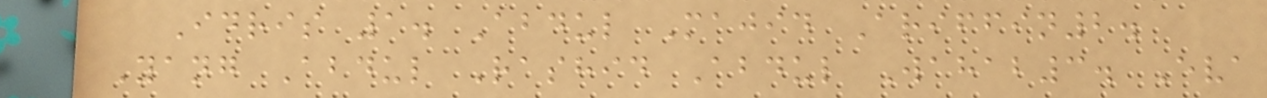Idris 1. Abdul Majid Ariffin2.
Yang Abdul Rashid Abdul Wahab3. Eva
